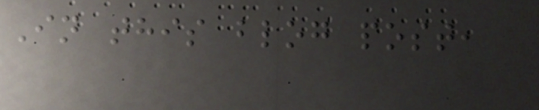In this blog post,
